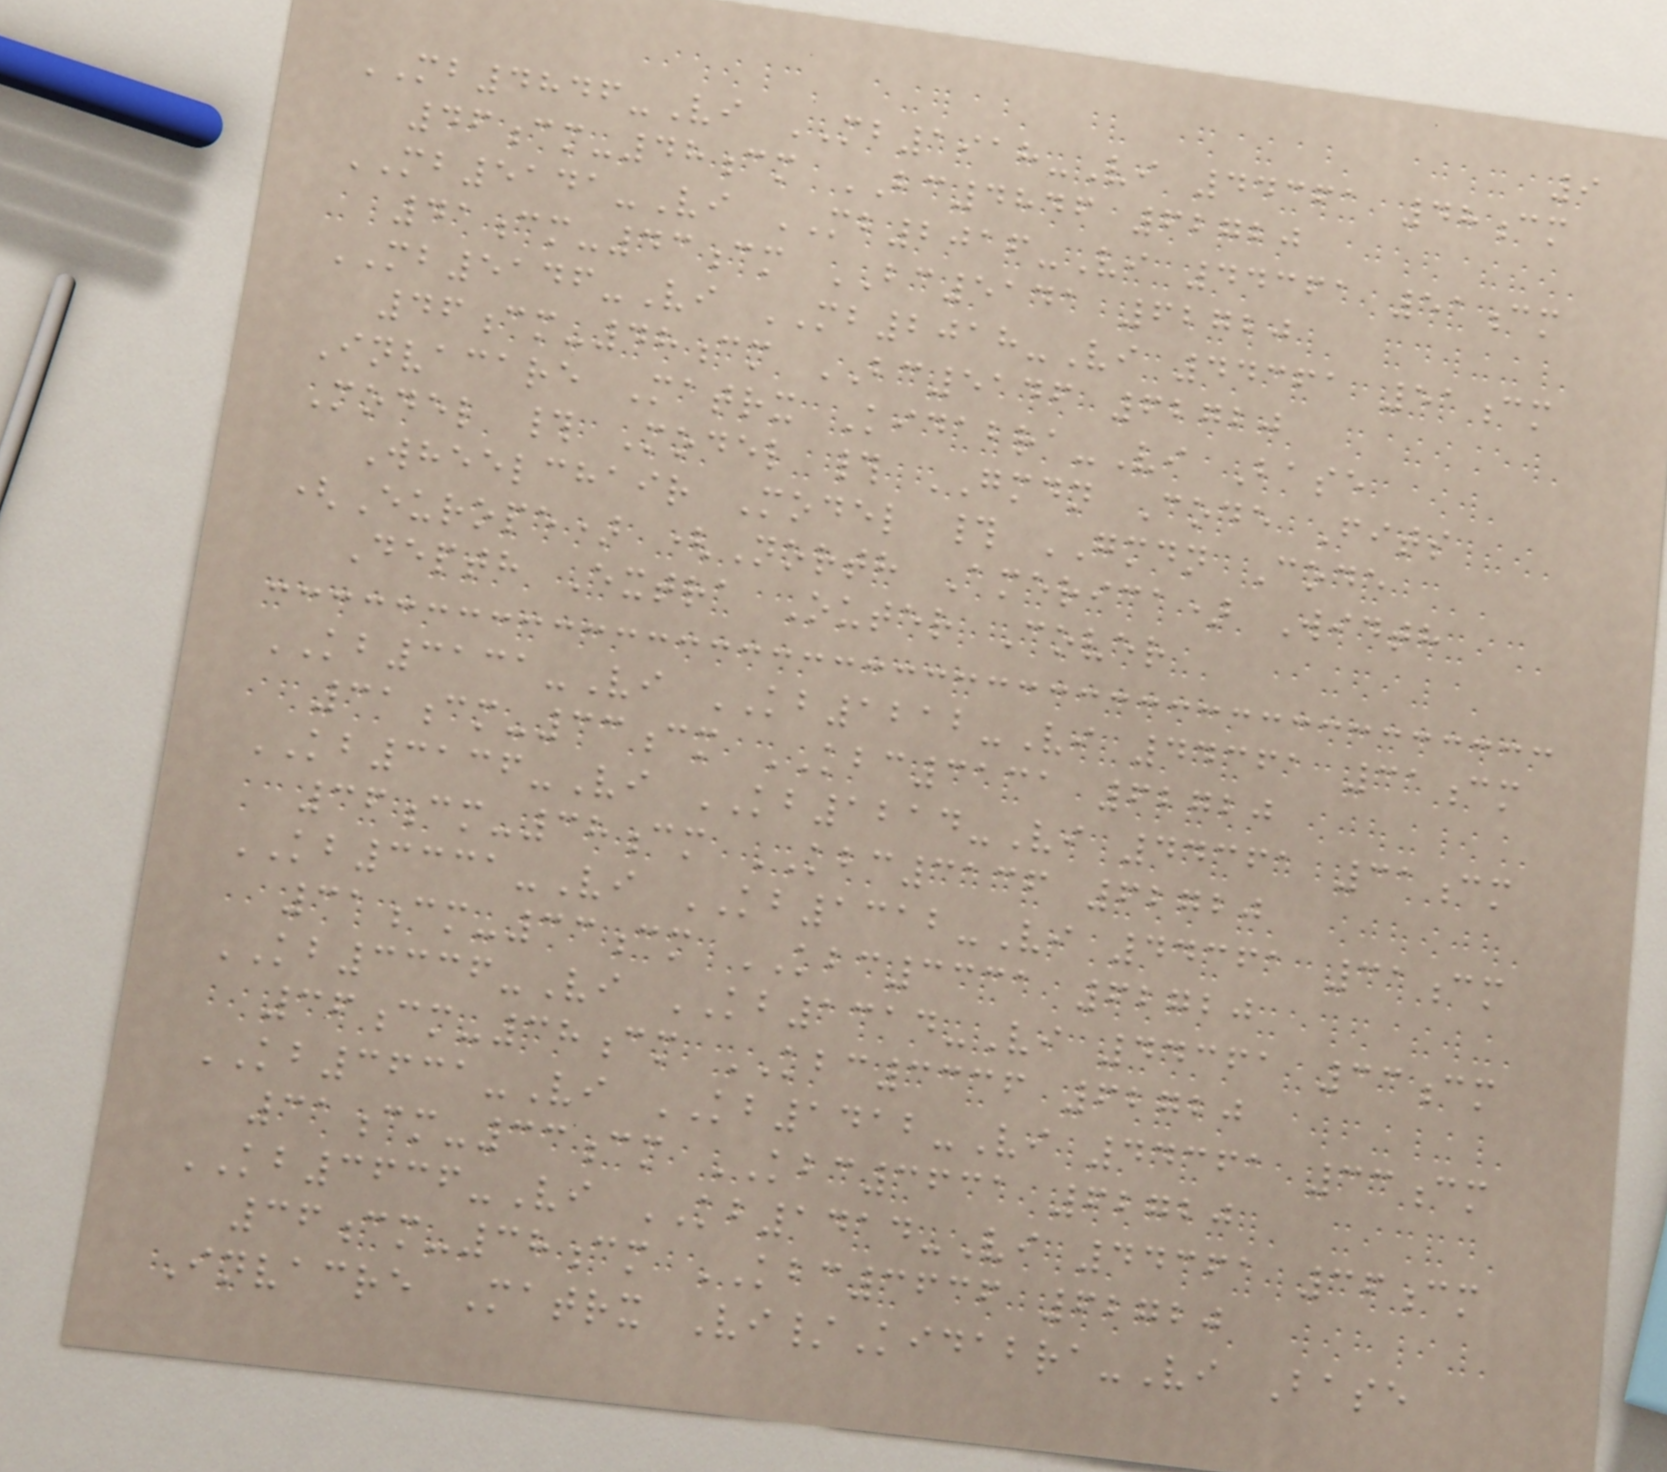9
MB4846-Vi MB1918-Vi 44361 48cm
46cm-48cm BC4846 62720
MB5141-Vi MB2016-Vi 44361 51cm
41cm-43cm BC5141 62720
MB5146-Vi MB2018-Vi 44361 51cm
46cm-48cm BC5146 62720
Invacare Matrx Kidabra-Vi Base
Model # Model # GMDN Code Fits
Wheelchair Model # GMDN Code
(Europe) (North America) Width
Depth Extra Outer Cover
KB3131-Vi KB1212-Vi 44361 31cm
31cm-33cm KBC3131 62720
KB3136-Vi KB1214-Vi 44361 31cm
36cm-38cm KBC3136 62720
KB3331-Vi KB1312-Vi 44361 31cm
31cm-33cm KBC3331 62720
KB3336-Vi KB1314-Vi 44361 33cm
36cm-38cm KBC3336 62720
KB3631-Vi KB1412-Vi 44361 33cm
31cm-33cm KBC3631 62720
KB3636-Vi KB1414-Vi 44361 36cm
36cm-38cm KBC3636 62720
Invacre Matrx Vi/Kidabra-Vi Base
